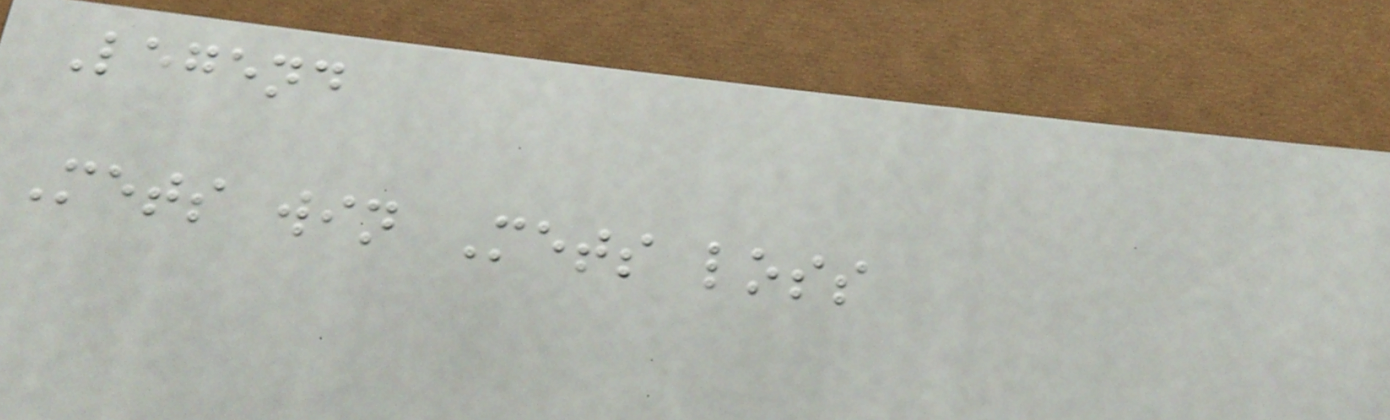Legend
Mets win Mets loss
